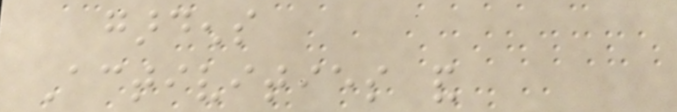gardens
Activities and
